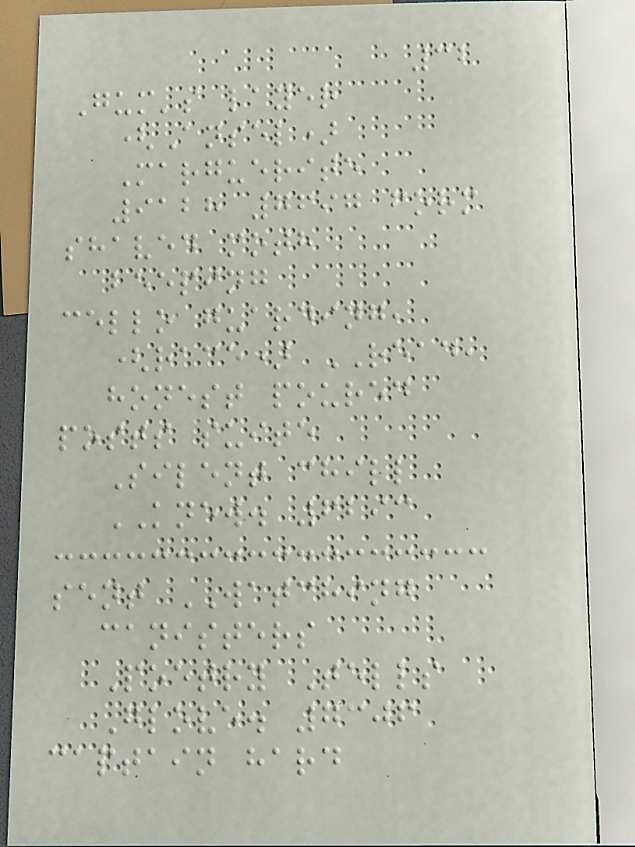32
Gum's layer
(Ansel)
Marguerite
9128 7697 form
shaved moth
beeping
cello guarding,
(race) READ,
honest poured
posts suite
Silent chill
KNEW. 6293
sent WATCHING
canisters
Poetry Tells
Glove. 7306
captain hard
